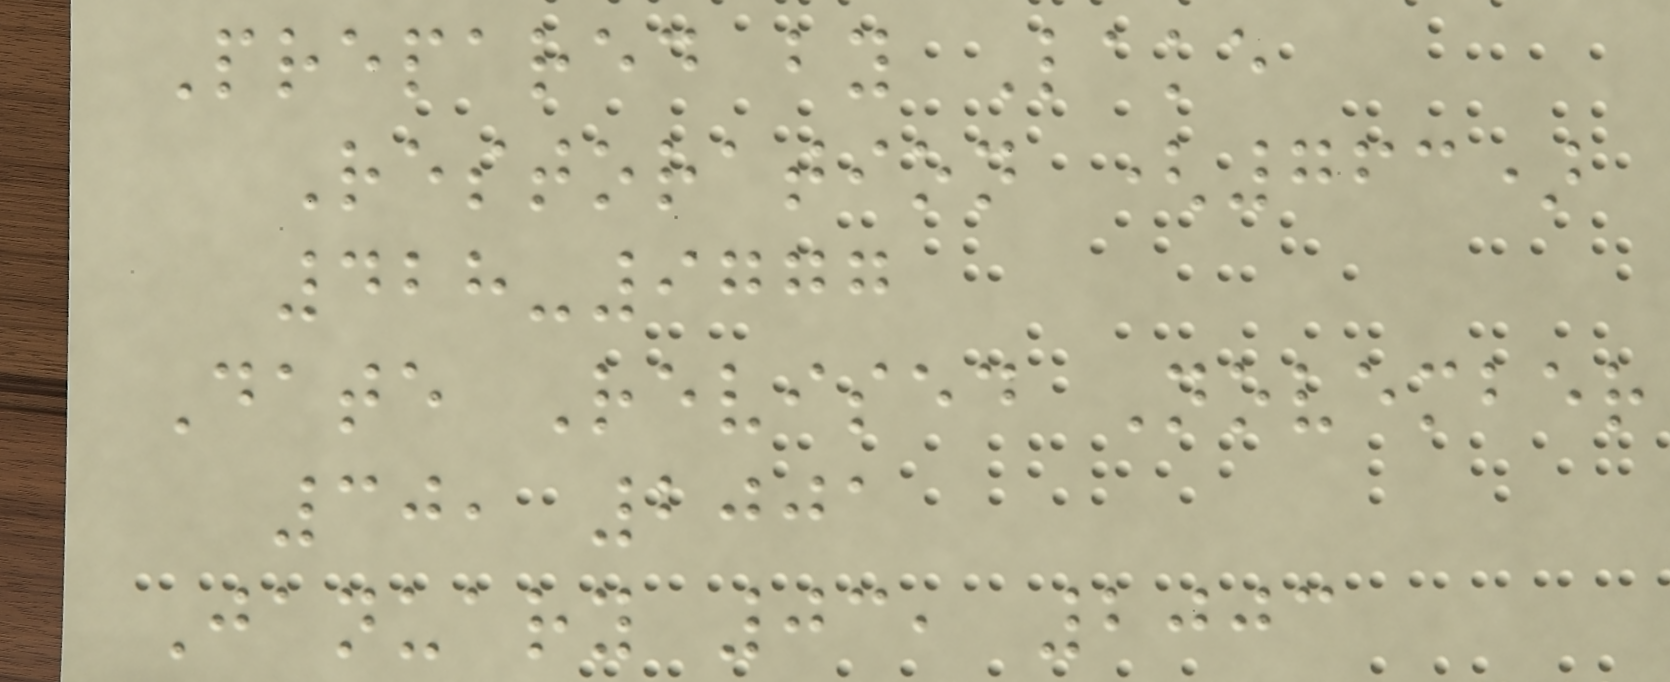Prepared by Lake
Restoration (763)
428-9777
Date Revised November
30, 2001
January 03, 2003
